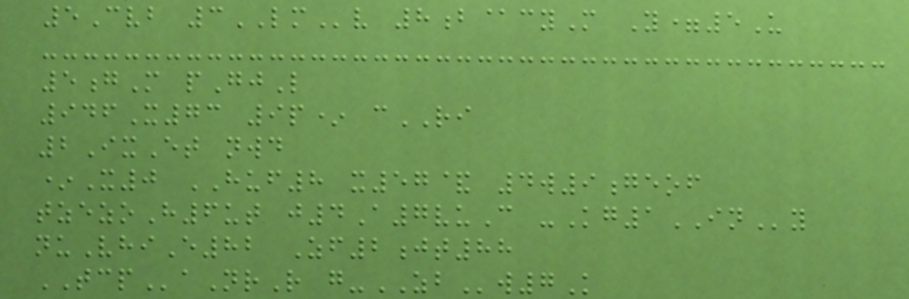5Cvb 3LMv 8b@cyM Y=5U
5gM pGjL
946X73 9p* cRI
2IxEt nwd
*X0 HUF8 x57& 4w9geof
tzezoH6ut j4A7vuC -Kg1INy
nuVhiE82 Zf2jt88
TCPaNrR g-ZBw7K
